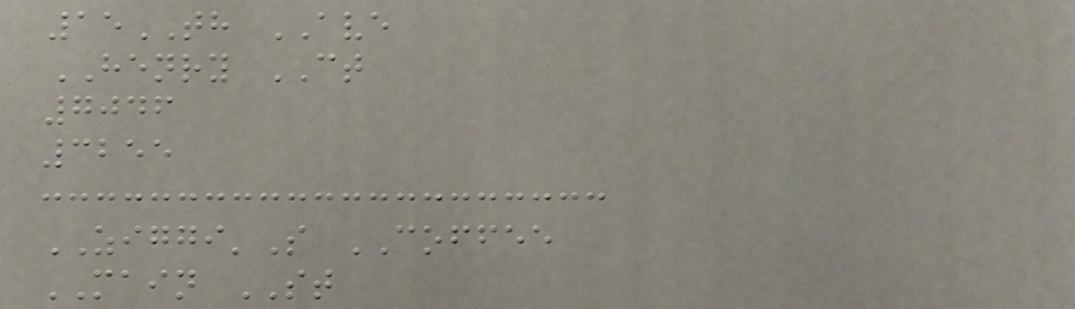15TH AVE
HENRY CT
7046
3255
ZIGGI'S COFFEE
MAIN ST
